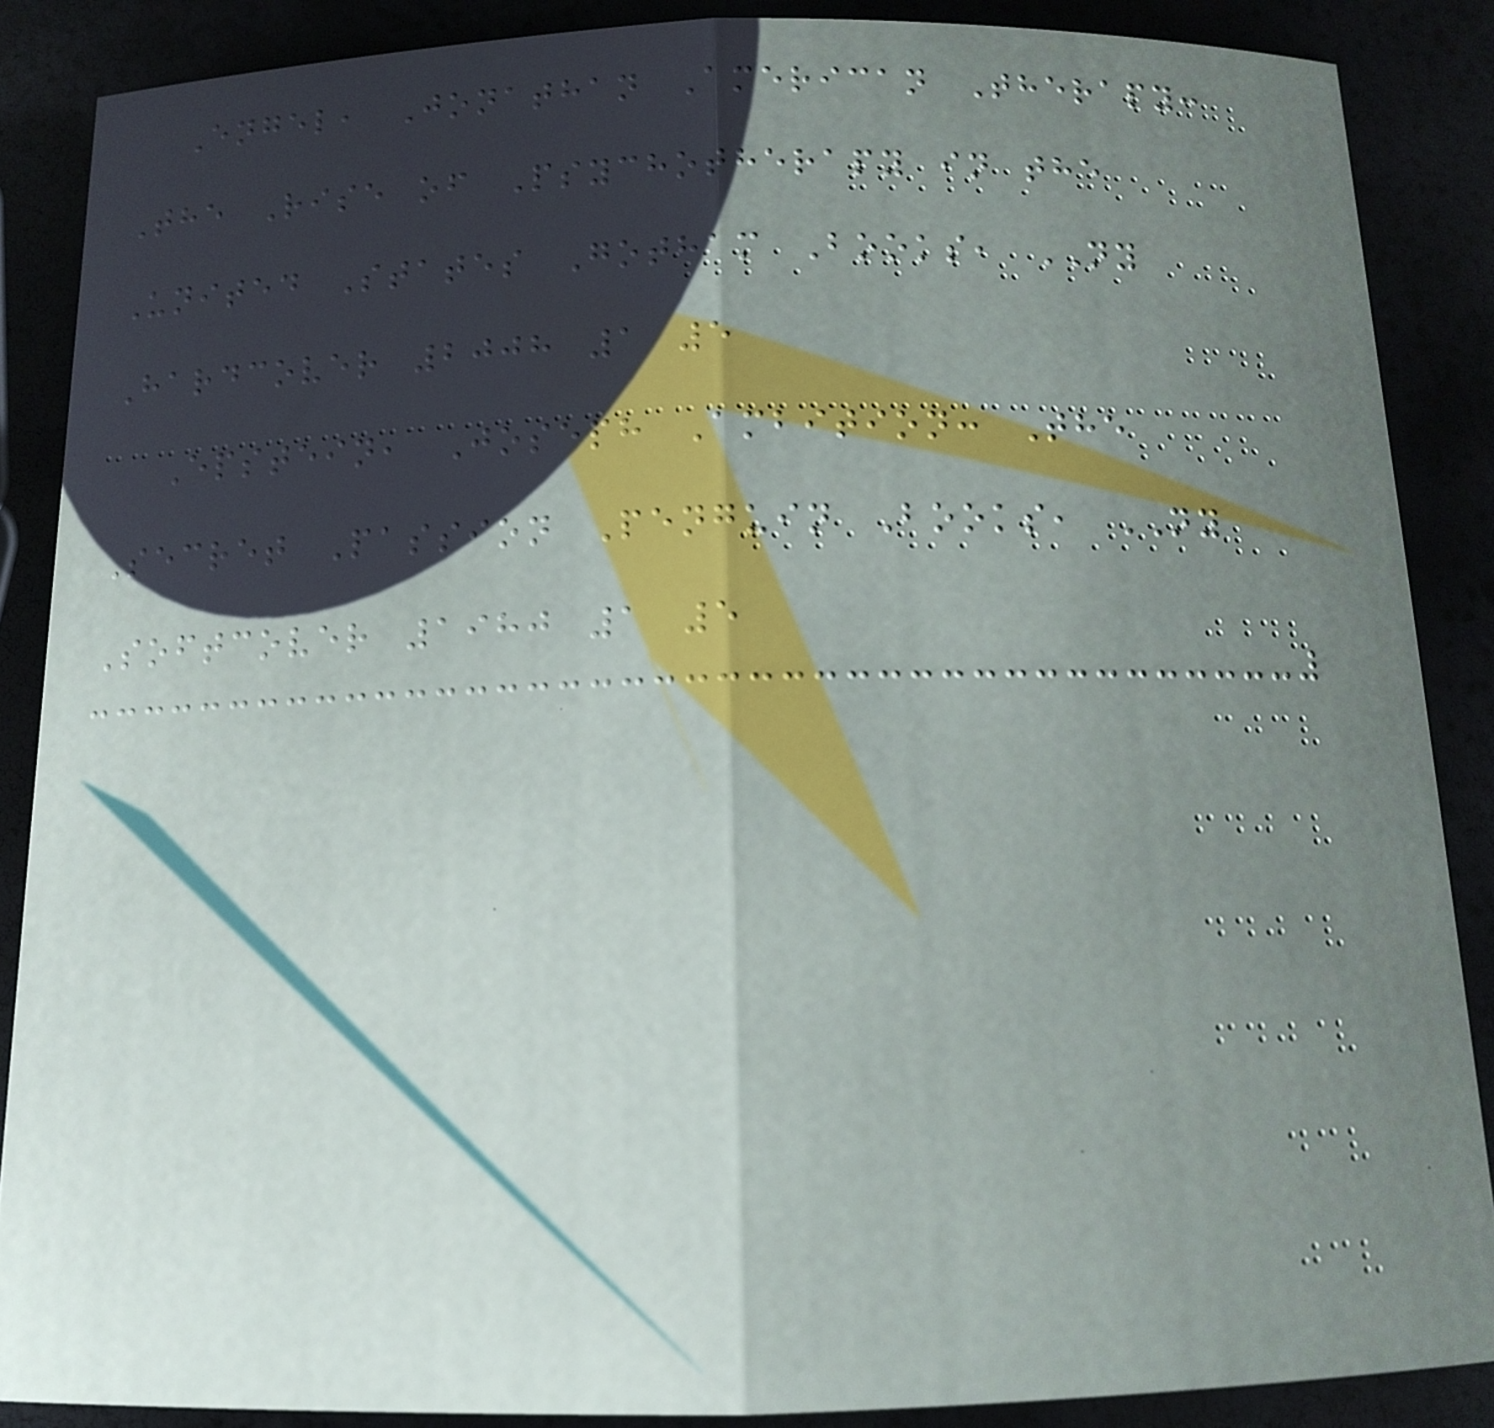Engel, Jonathan American Therapy:
The Rise of Psychotherapy in the
United States Gotham Books, NY
Hardcover 2008 1 5
Epstein, Joseph Ambition: The
Secret Passion Penguin Books, NY
Softcover 1980 1 5
